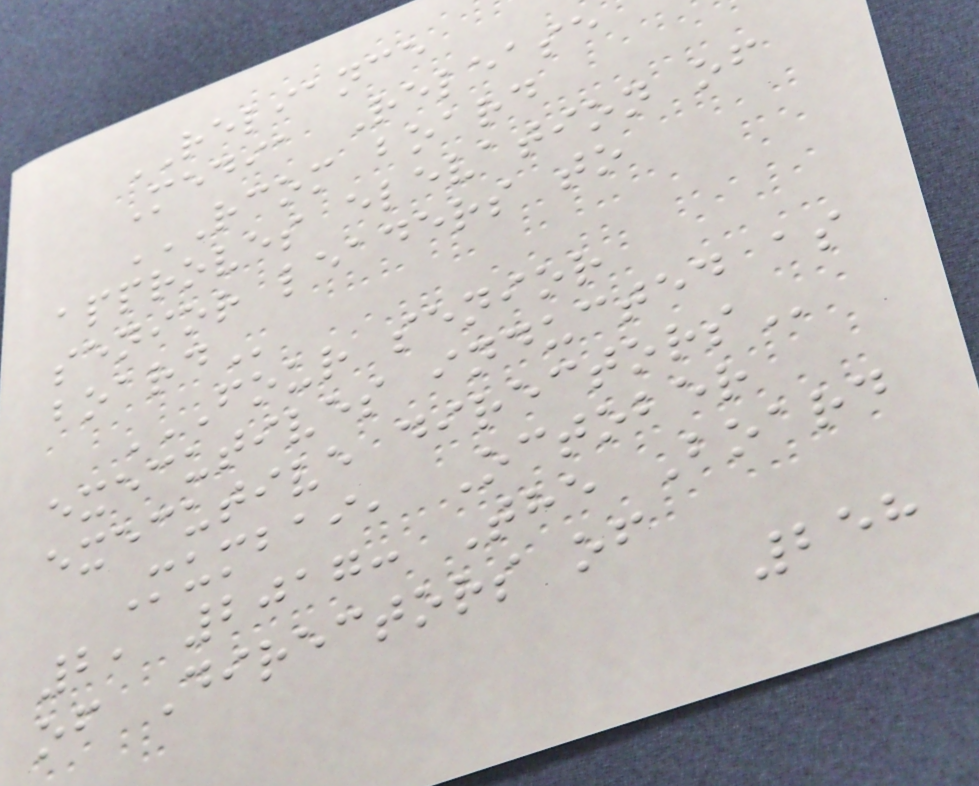RELIANCE
Media Release
RCOM BOARD
APPROVES ELEVATION OF
SENIOR LEADERS TO
BOARD
FOUR SENIOR
EXECUTIVES INDUCTED AS
EXECUTIVE DIRECTORS
Mumbai, October
2, 2017: The Board
of Directors of
258
